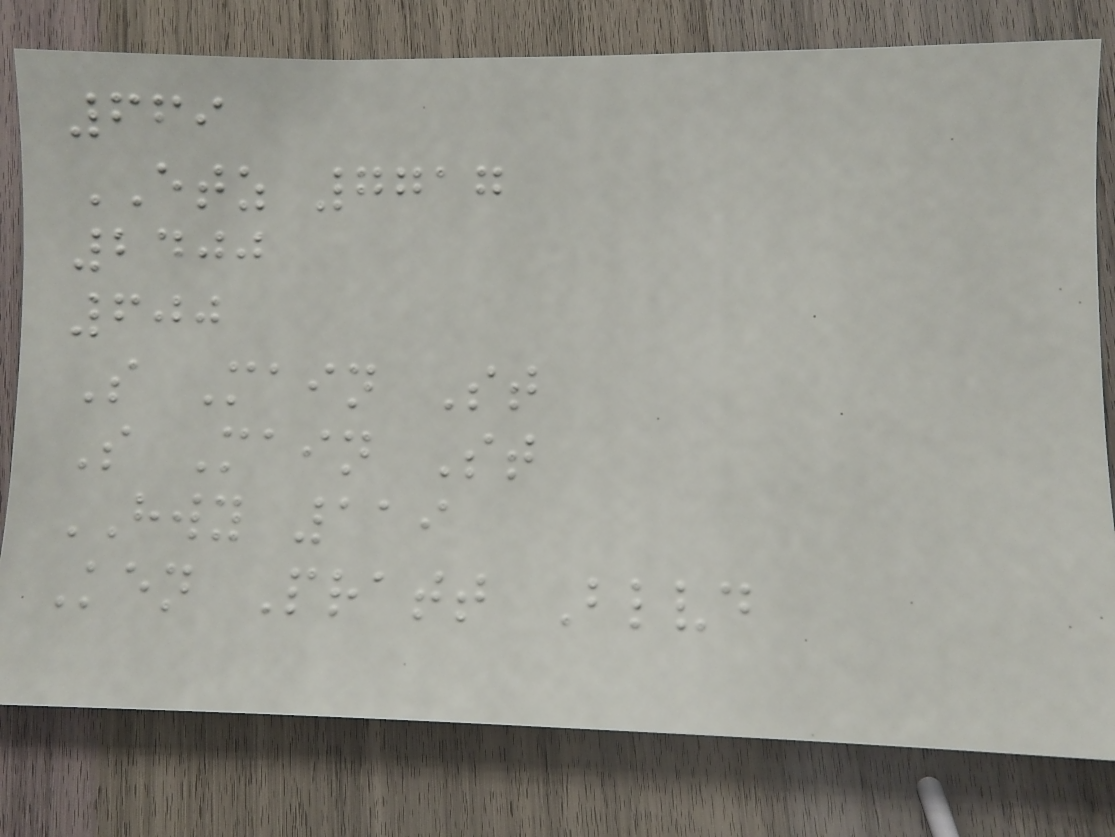669
ETZ 7717
2400
600
S Main St
S Main St
HWY 119
Ken Pratt Blvd
